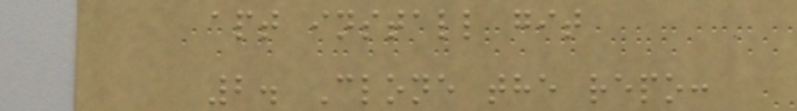apt install git
2. Clone the repo:
